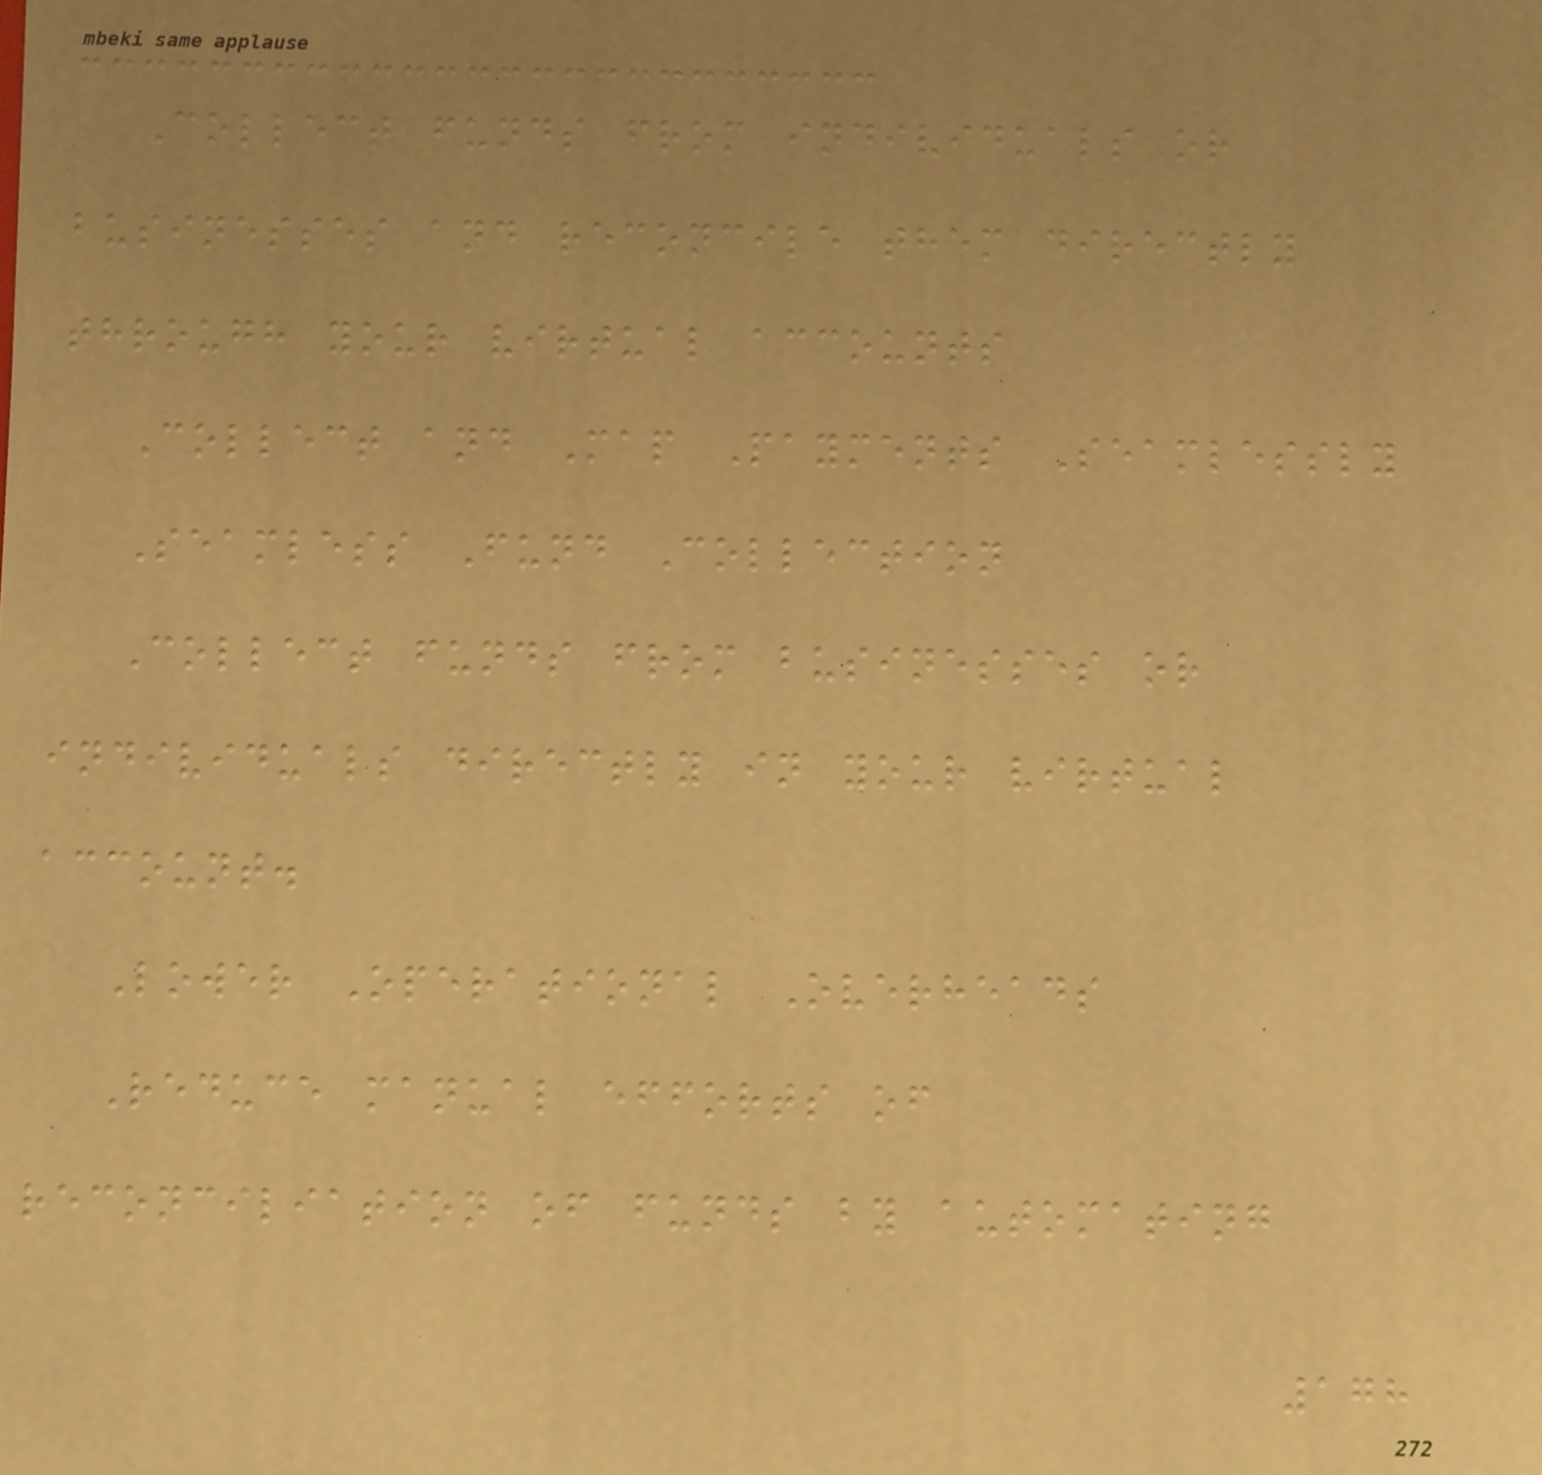Collect funds from individuals or
businesses and reconcile them directly
through your virtual accounts
Collect and Map Payments Seamlessly
Seamless Fund Collection
Collect funds from businesses or
individuals directly in your virtual
account.
Lower Operational Overheads
Reduce manual efforts of
reconciliation of funds by automating
178
